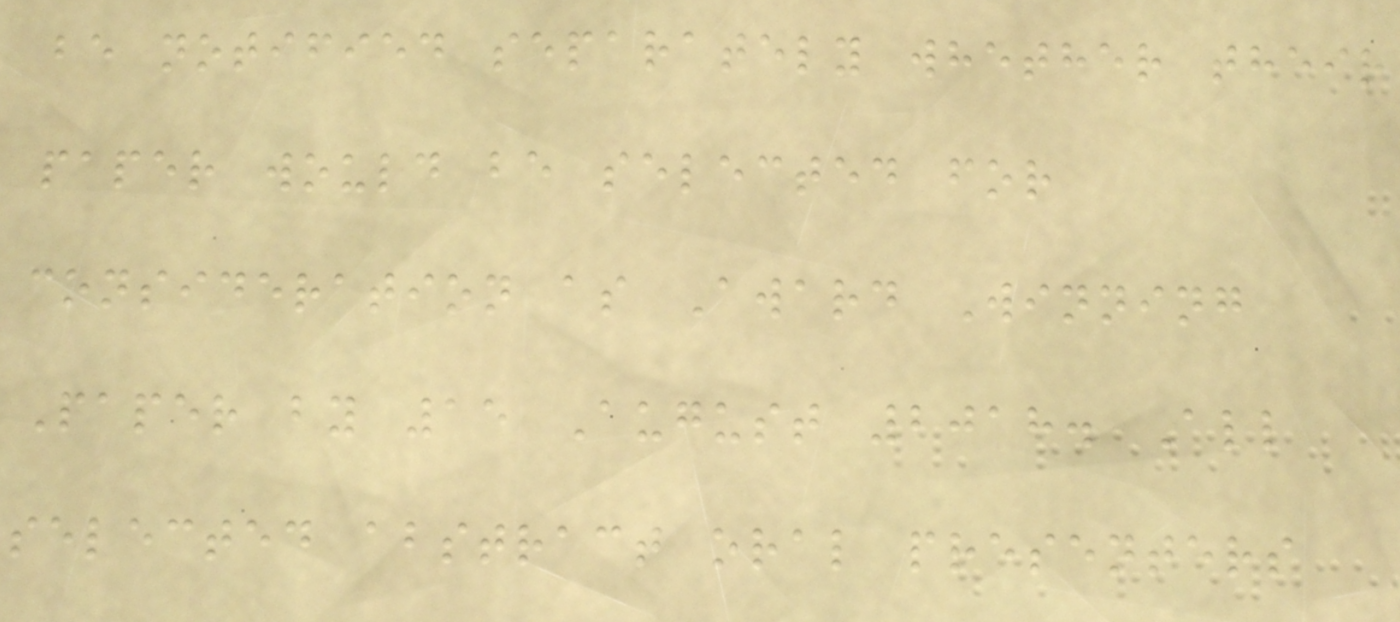be notified separately whether their
paper would be selected for
consideration as Award Winning
Paper by 15 August 2018. All
selected abstract oral presenters
